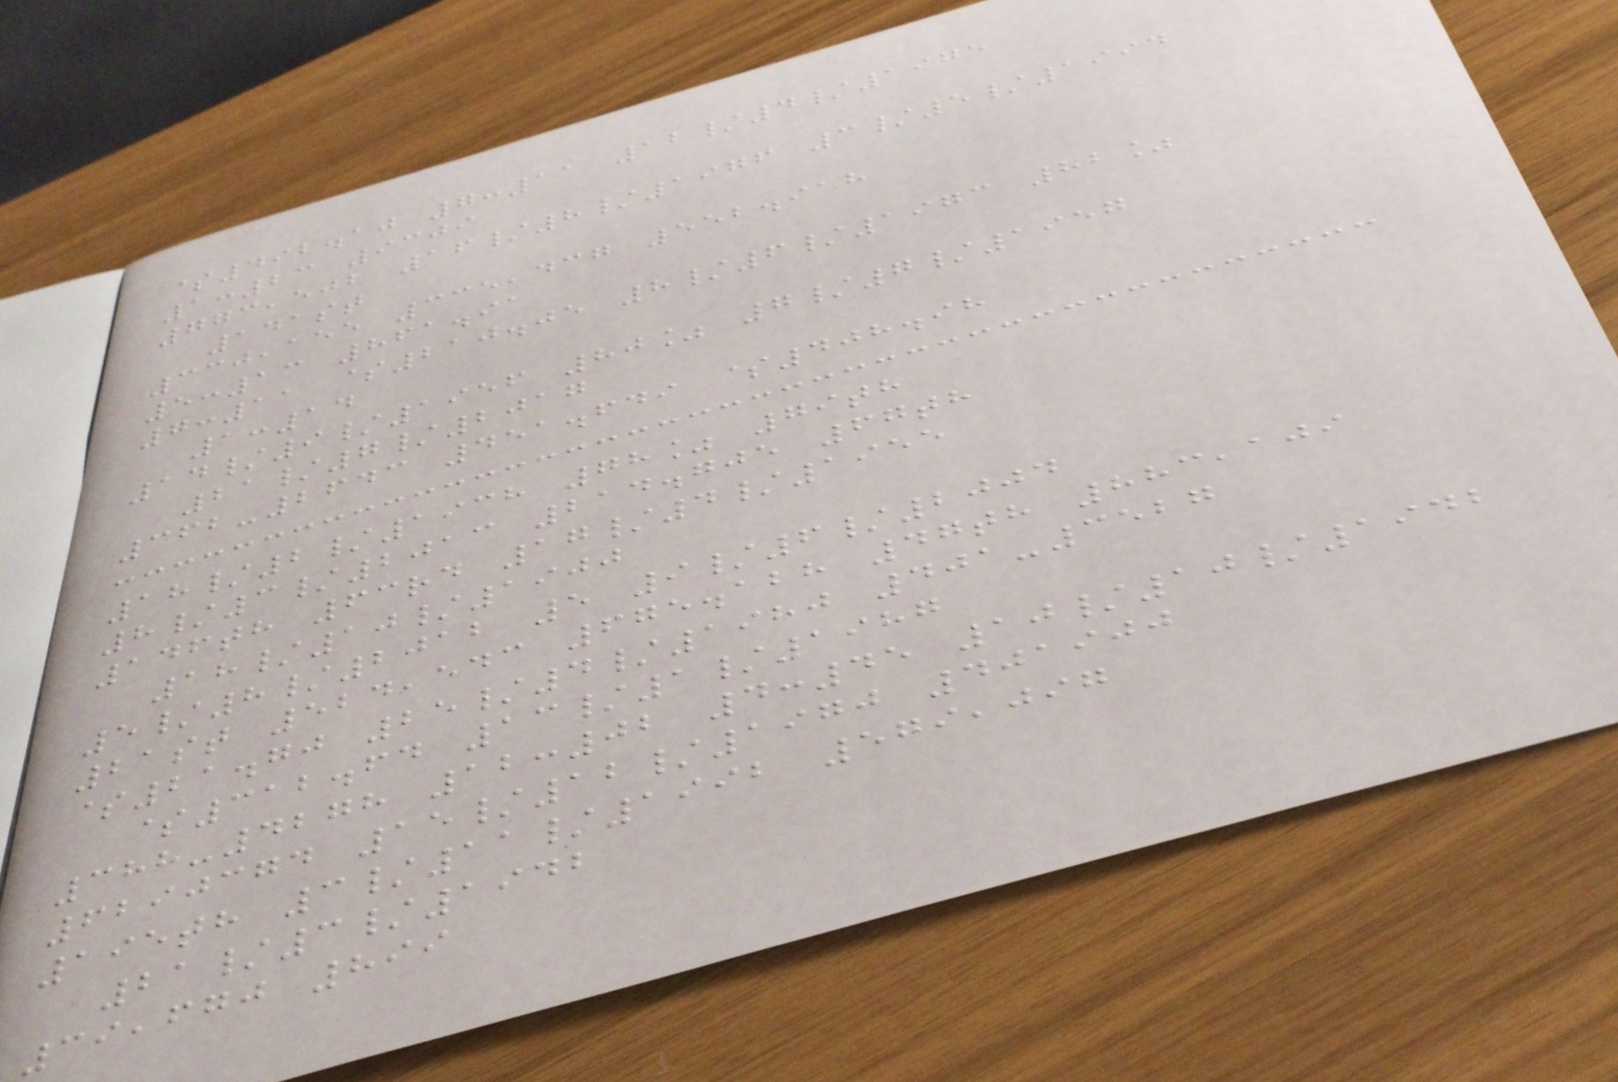$492.10 7:11 12/4/1975
1:23 9309
773,502 16/8/1976 3/5/1994
141st
330,155 335,437 552.918
5:13 861.91
7:11 $210.05 8/6/1973 82%
1:14
14/9/1956 80% 7/7/1957
21/7/2017
362-2643 451.649 $408.98
18/2/1938 78% 79th
8/3/2013 214.705 67th
146th 63rd 17/4/1955
18/10/1900
5/8/2012 5 9/6/2004
21st 524,543 675.128 47th 883,109
$21.70 25/4/1980 401-3527
$312.64 13/1/1987
388-4278 12:02 4:45 10/10/1942
6290374 15/12/1970 401900
195th 3/11/1992 579,097
21/3/1942
39,670 899
